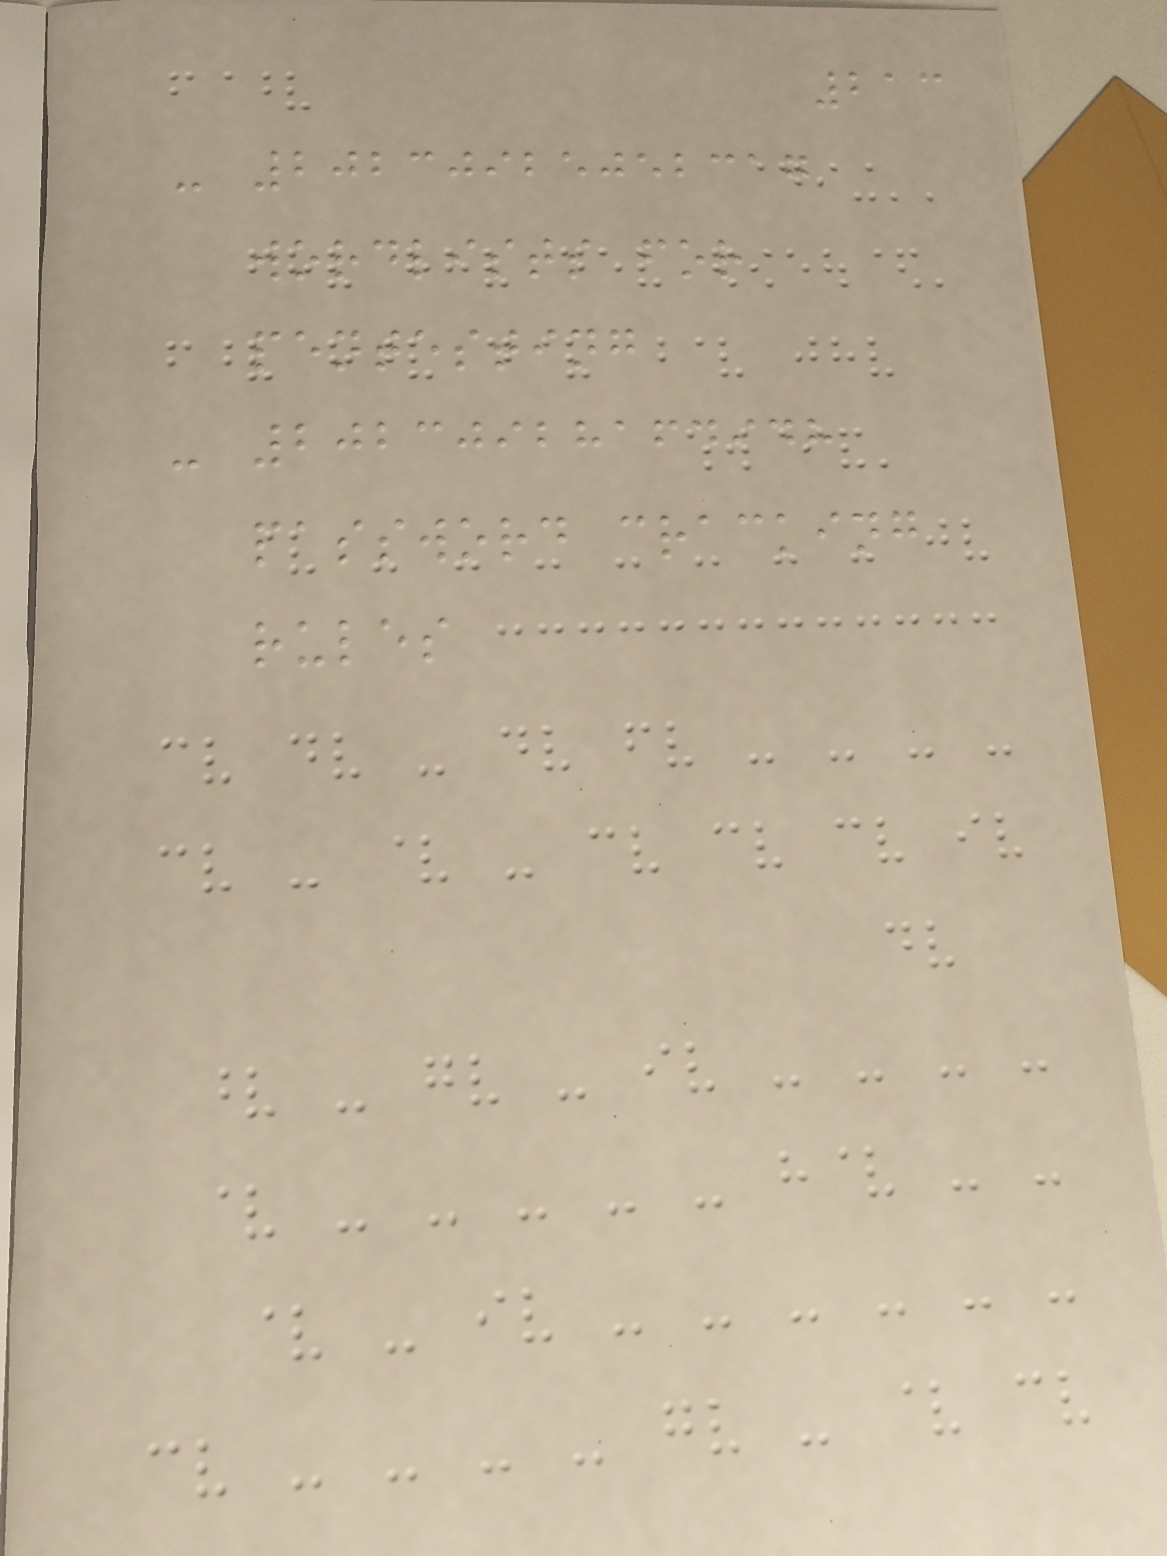213
- 20230925052317
wordlists for
pentesting
- 20230928164948
password cracking
rules
